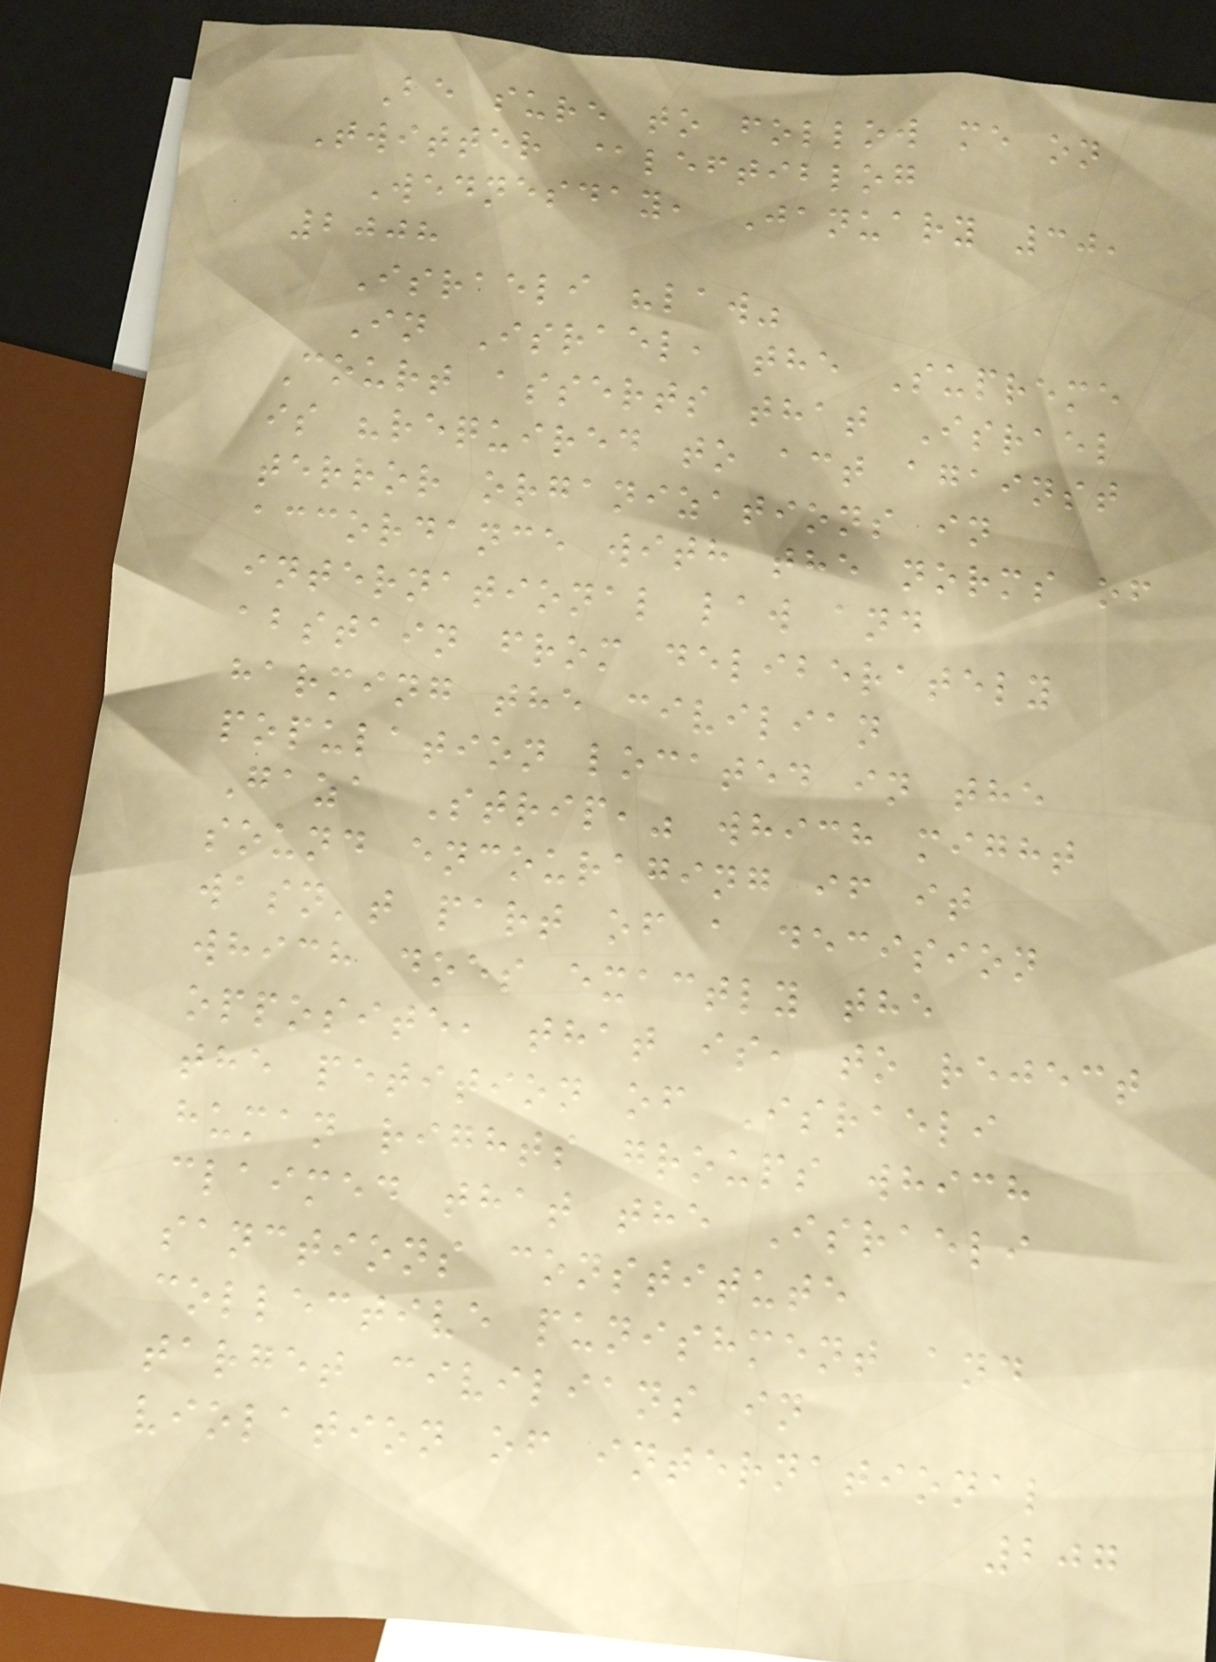Be sure to follow me on
Twitter @leftiblog
Wednesday, January 30,
2008
Israeli "law"
In Israel, the Supreme
Court asserts that Israel
is "required to act against
terror organizations in
accordance with the norms of
international law and
abstain from deliberately
harming the civilian
population located in the
Gaza Strip," which might
sound encouraging if it
wasn't part of a decision
which does exactly the
opposite, that is, to reject
the petition of Israeli
human rights groups which
claimed that the Israeli
sanctions constitute
collective punishment and
target civilians in
violation of international
207
